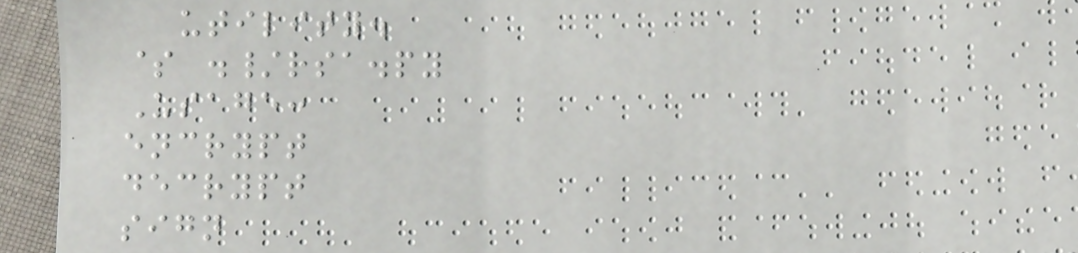utility.
$ ./rsa.py
Usage:
encrypt
decrypt
sign
